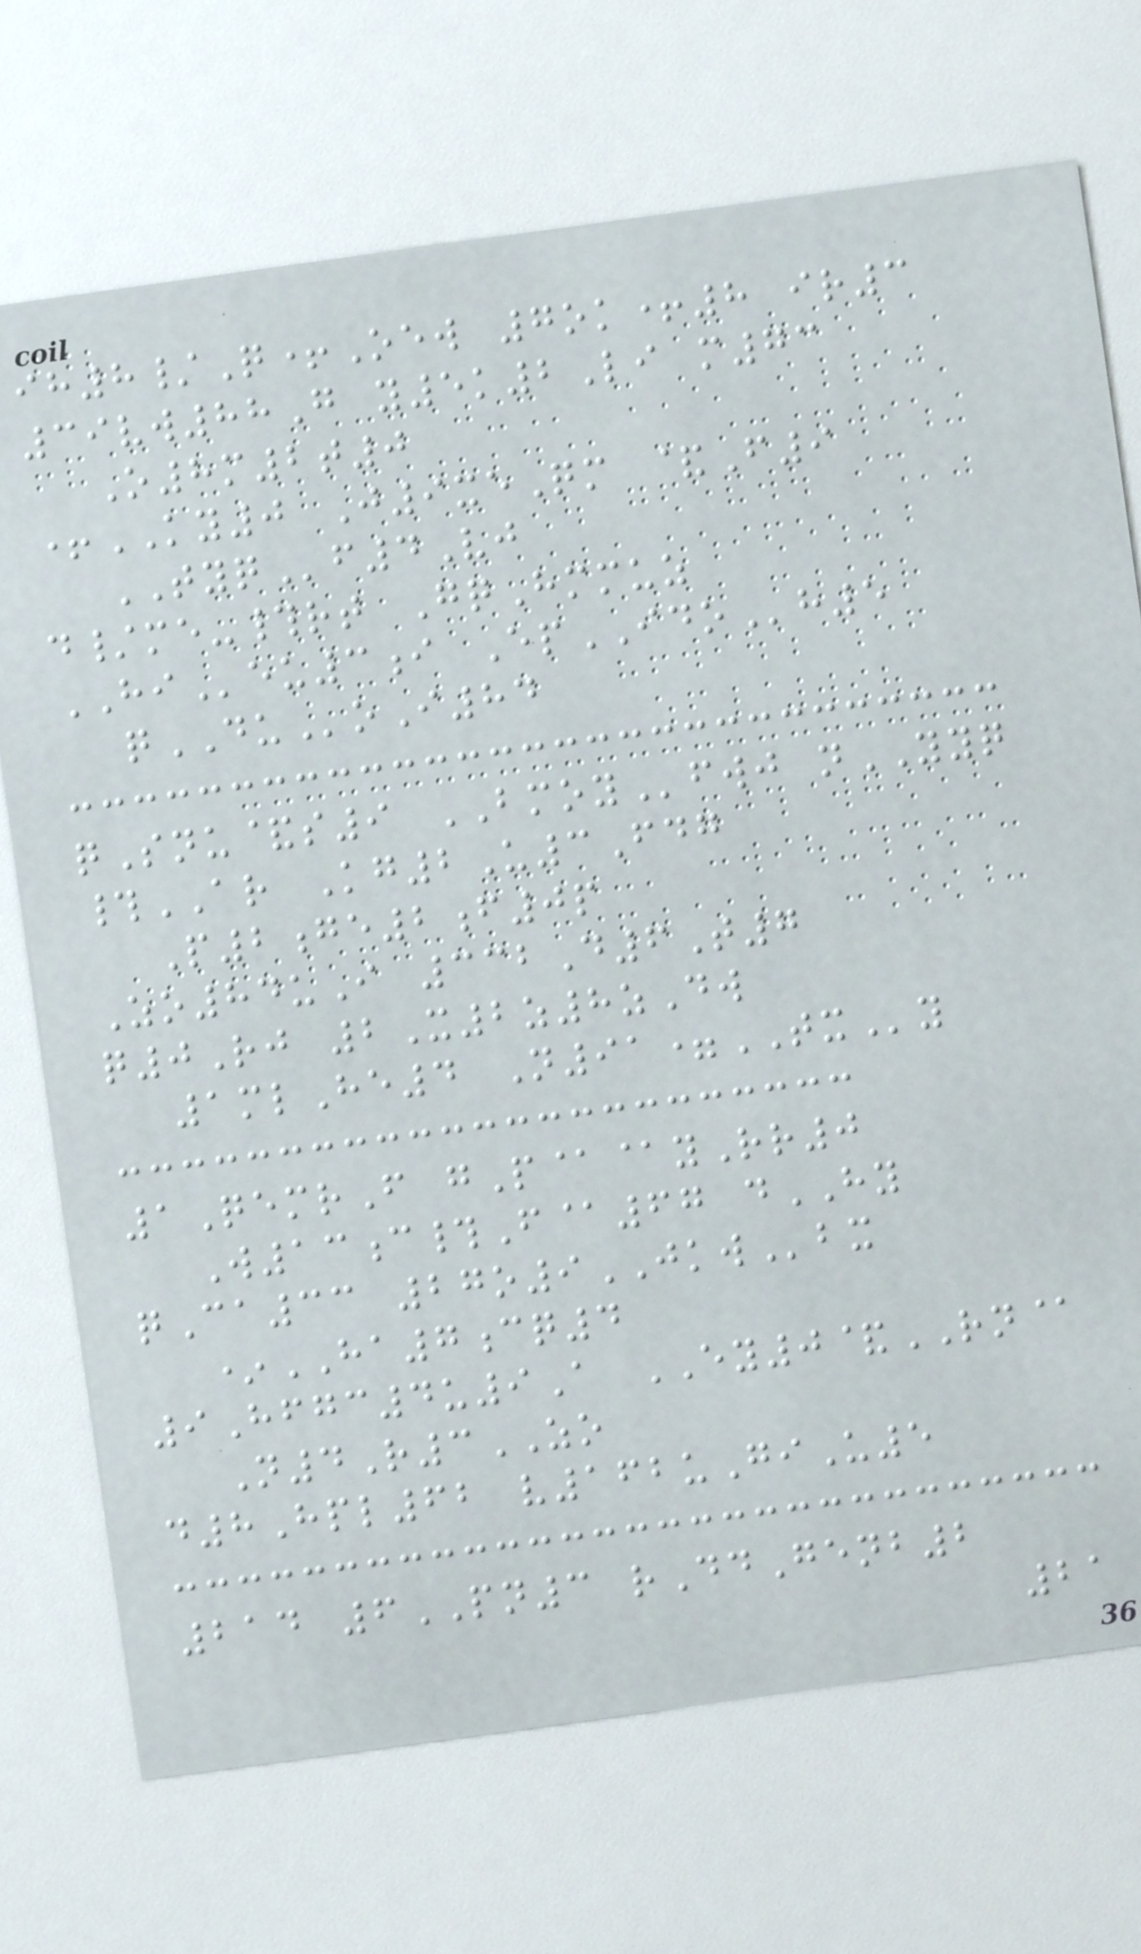ih8/Q+Oew 7ok+8 ir3
39vw88G y5k2Li m73
O8m2t0
+KY0 J9xeQm &F9
TYQf4Vj
d/me-#rt GqHmmuz
HIeu3i EpIDOh5
qDUoI84
qSnu&s9 BMOYfwj nYYQ
#AR Kg2U3Fdg
P2ge2f0p
Zo84uI 332D6T7
q0Rj 2X2z8zDw
1mlHe4 N91=TXy
1QemrF gP@@yRr0
W13c#F@67 dHY
qCa33 27o9JKWbx
*HA7cq4
9Hfgc4u9A EY0&RN@
N4R3ZO
d8Hpl62 v162uGiU5
214 6PN3 rDdGenb2
21
